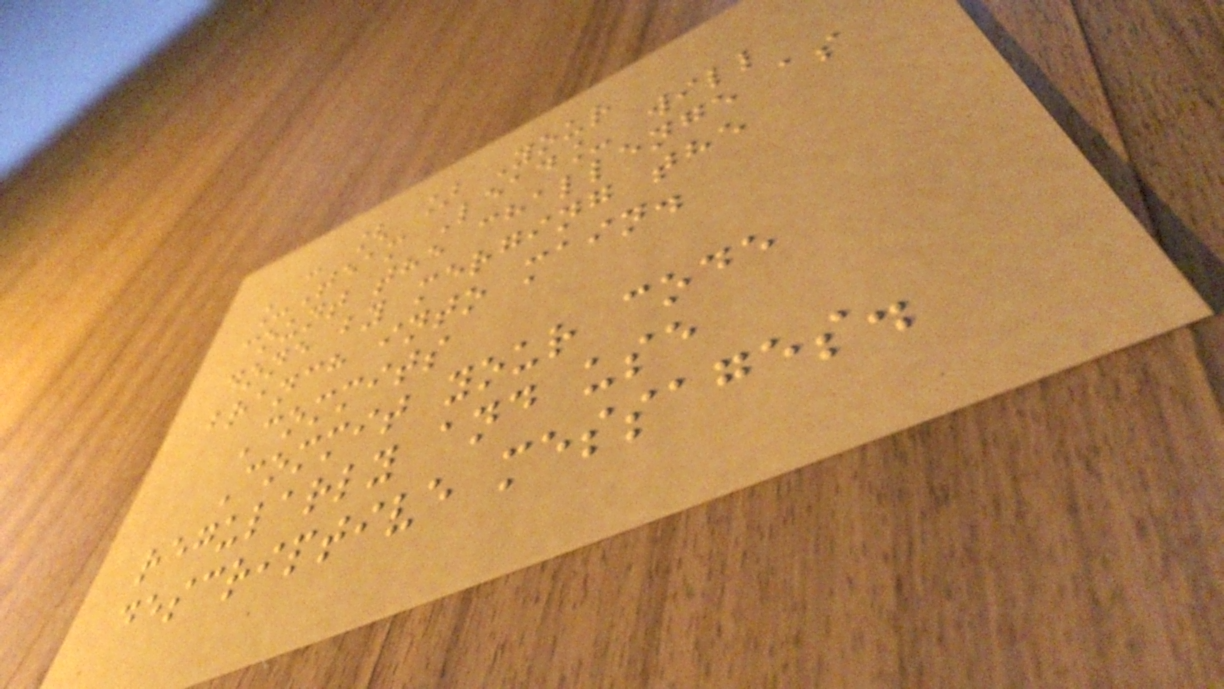- [ ] Your
_Team Lead_ will
count the challenge as
done by merging the
branch into main.
Commits
Commit your code
regularly and use
descriptive messages.
